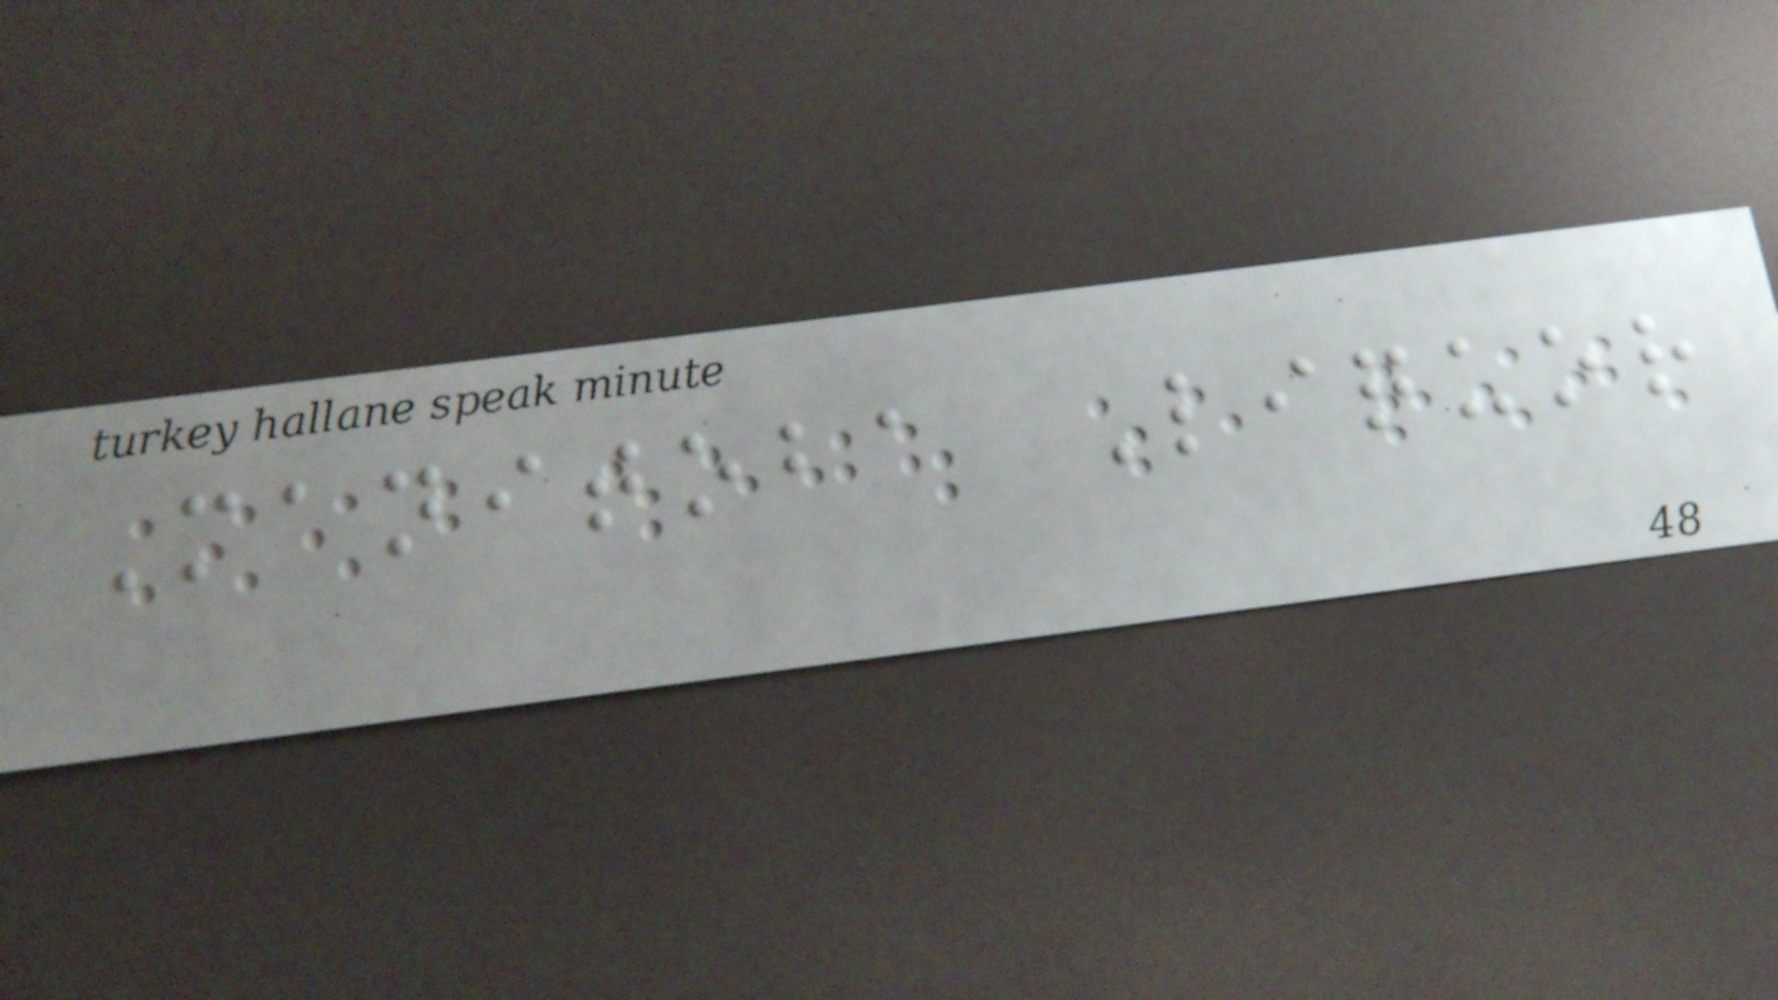Manitoba Liquor
